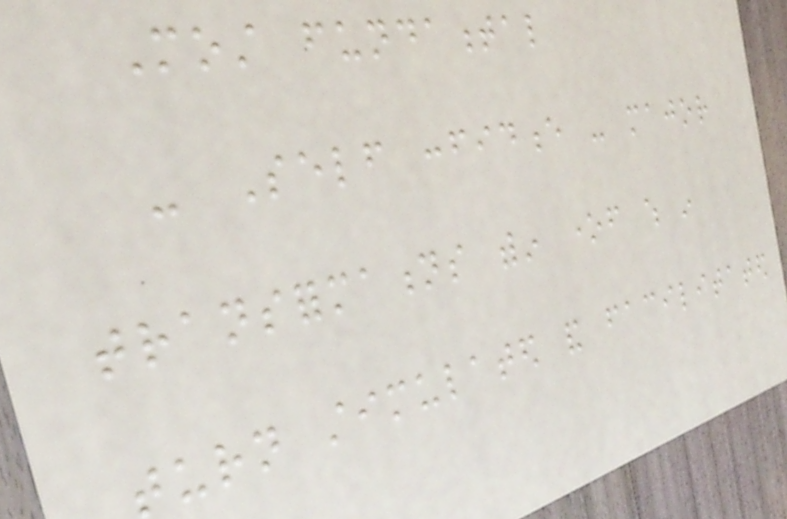Most fundamental
- Self confidence - major
transformations within oneself which in
turn stimulated and facilitated
